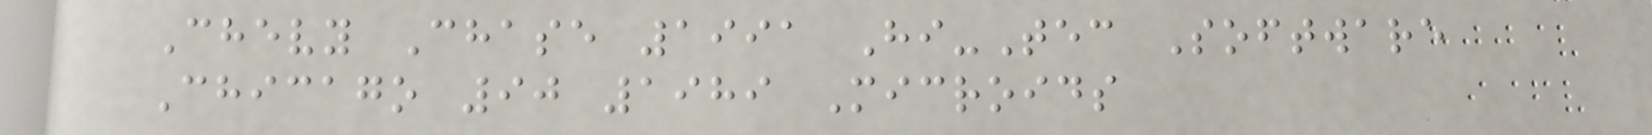Chevy Chase 1991 Hi-Tec Software
Chicago 90 1989 Microids
